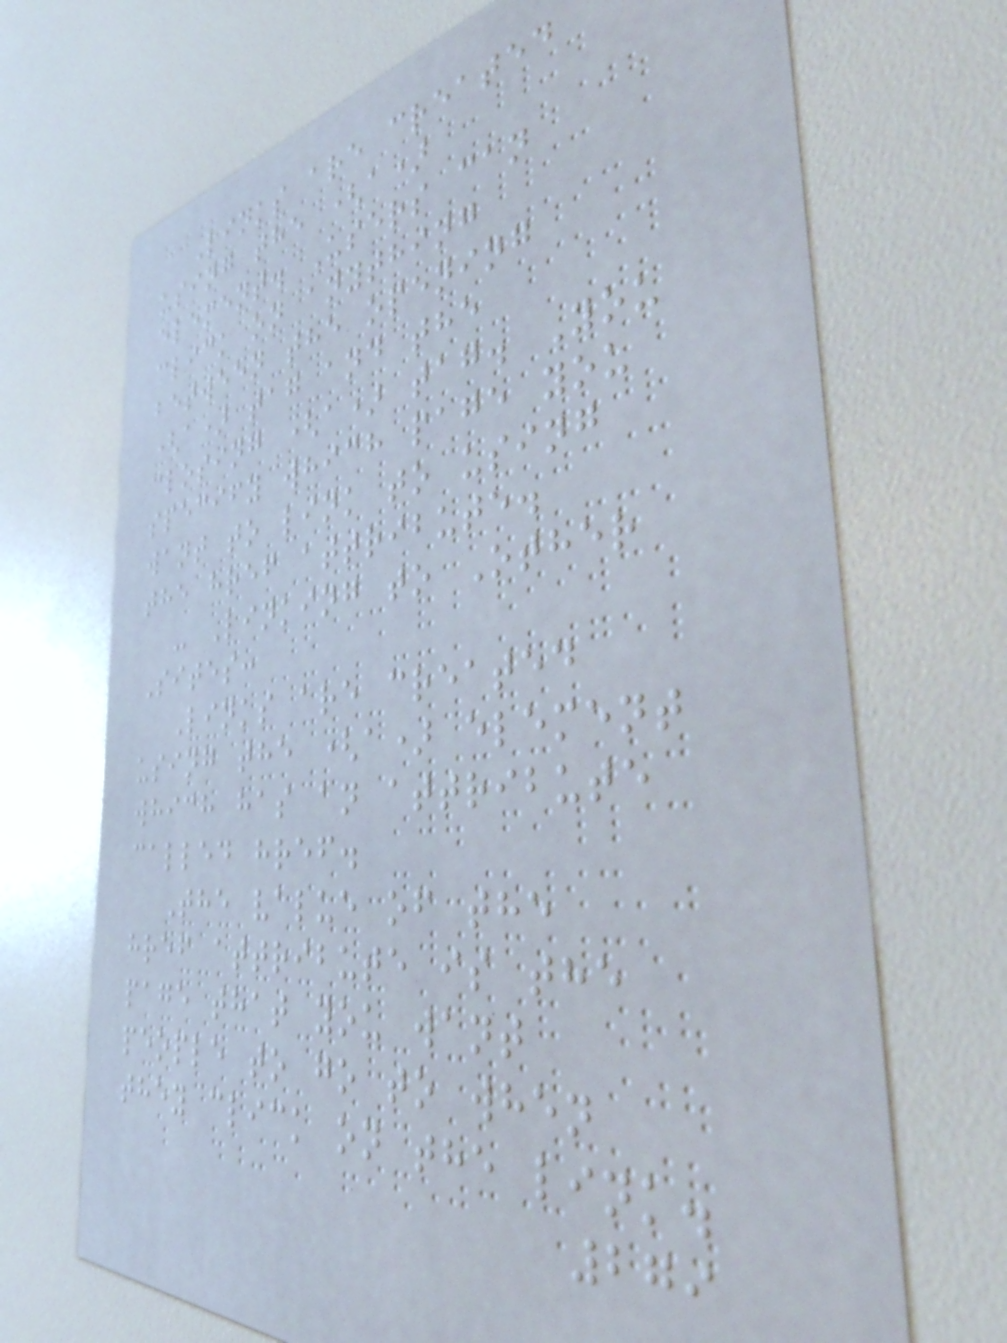Links are created
using the (a)
element. Users can
click on anything
between the opening
(a) tag and the
closing (a) tag. You
specify which page you
want to link to using
the href attribute.
- Linking to Other
Sites:
Links are created
using the (a) element
which has an attribute
called href.
The value of the
href attribute is the
page that you want
people to go to when
they click on the link.
279
